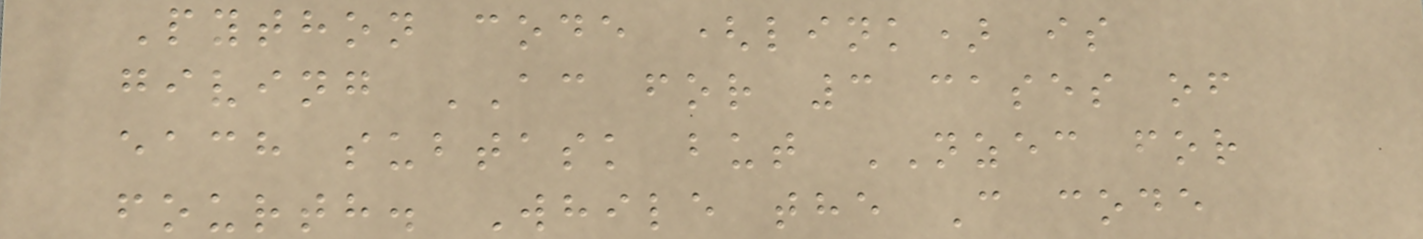Python code (link) is
giving AC for 3 cases of
each subtask but NZEC for
fourth. While the C code
